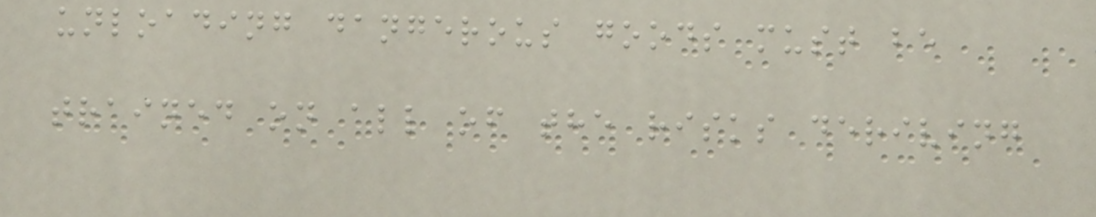unloading dangerous goods must be
trained on all of the risks deriving
